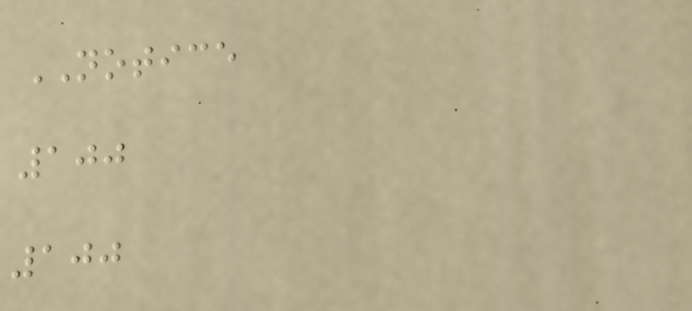NOTICE
100
100
